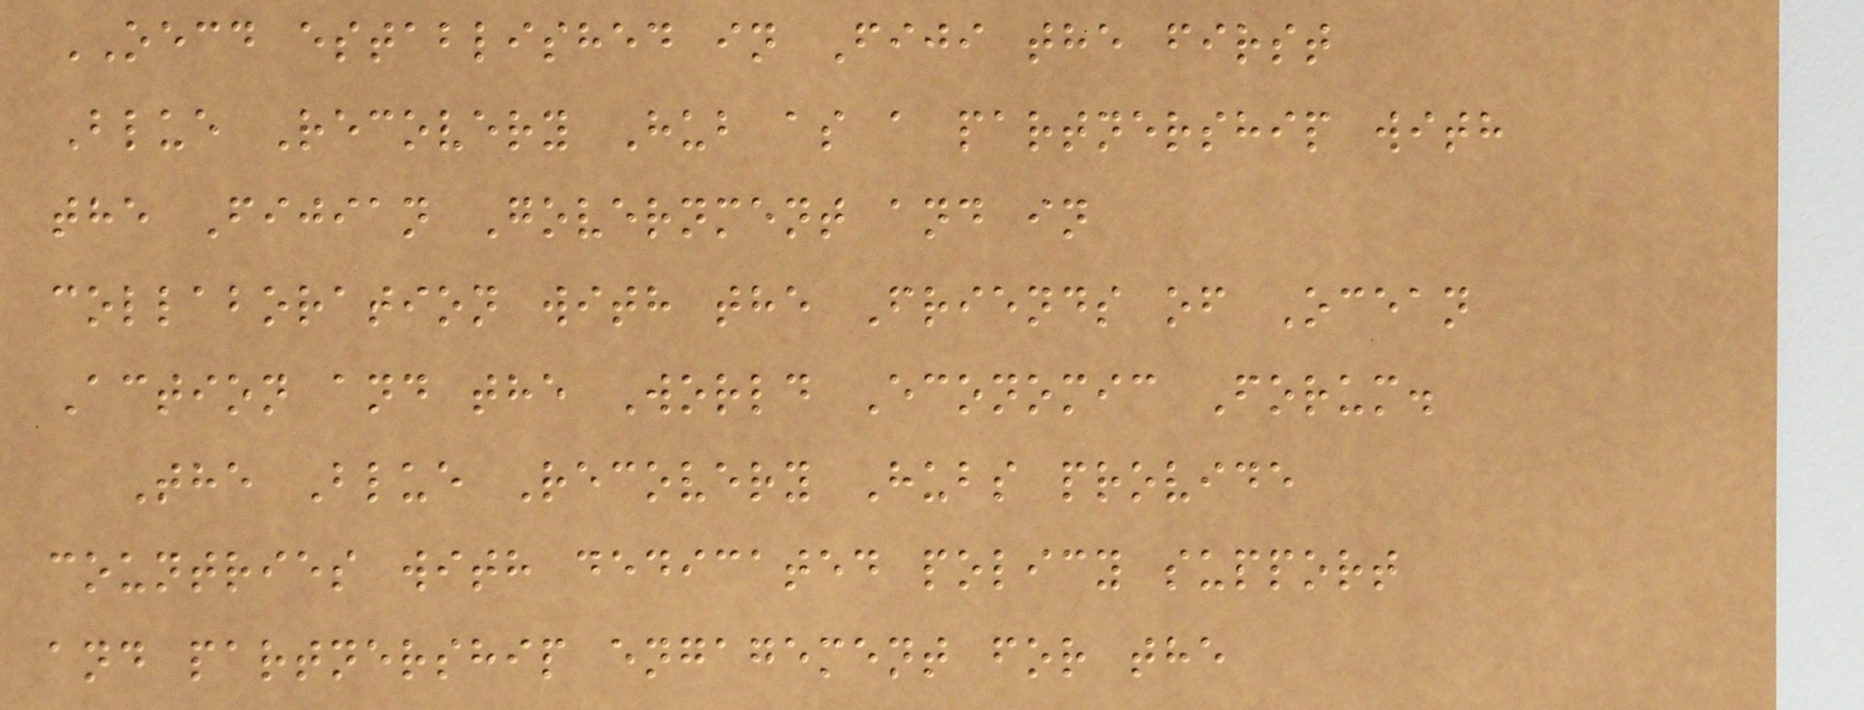OECD established in Fiji the first
Blue Recovery Hub as a partnership with
the Fijian Government and in
collaboration with the Friends of Ocean
Action and the World Economic Forum.
The Blue Recovery Hubs provide
countries with dedicated policy support
and partnership engagement for the
